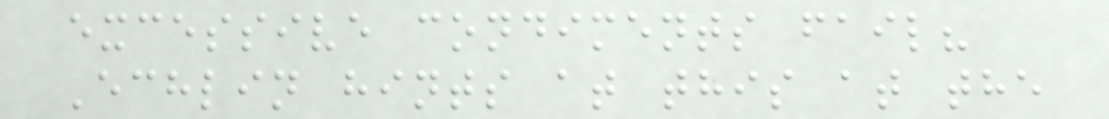excessive condiments fail?
Echlin hints at this at the
